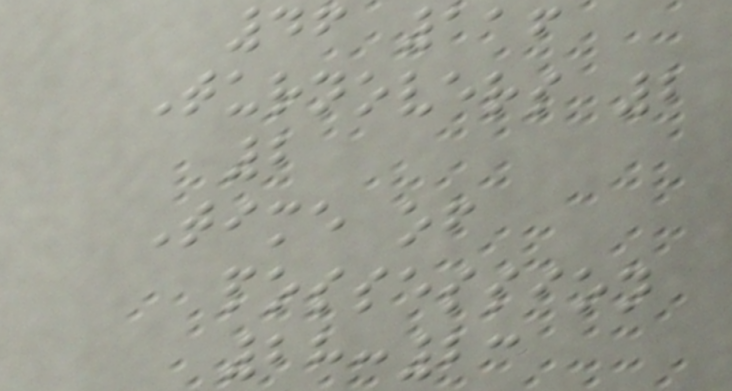46 116
Turnovers 2
2
Time of
possession
28:23
